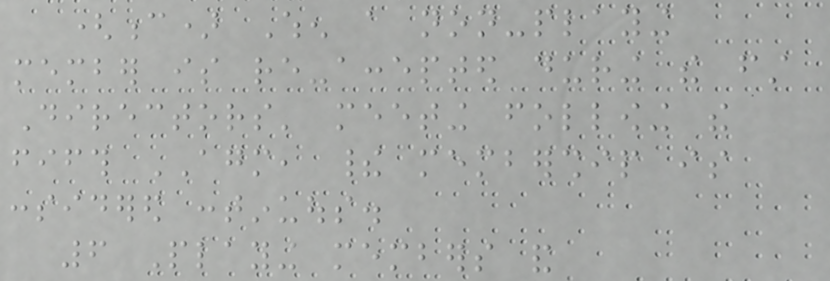(c) When a non-playing
member is re-accepted during the first
Directors' meeting following the
fifth AGM, their membership is
considered continuous.
6 Playing members and
